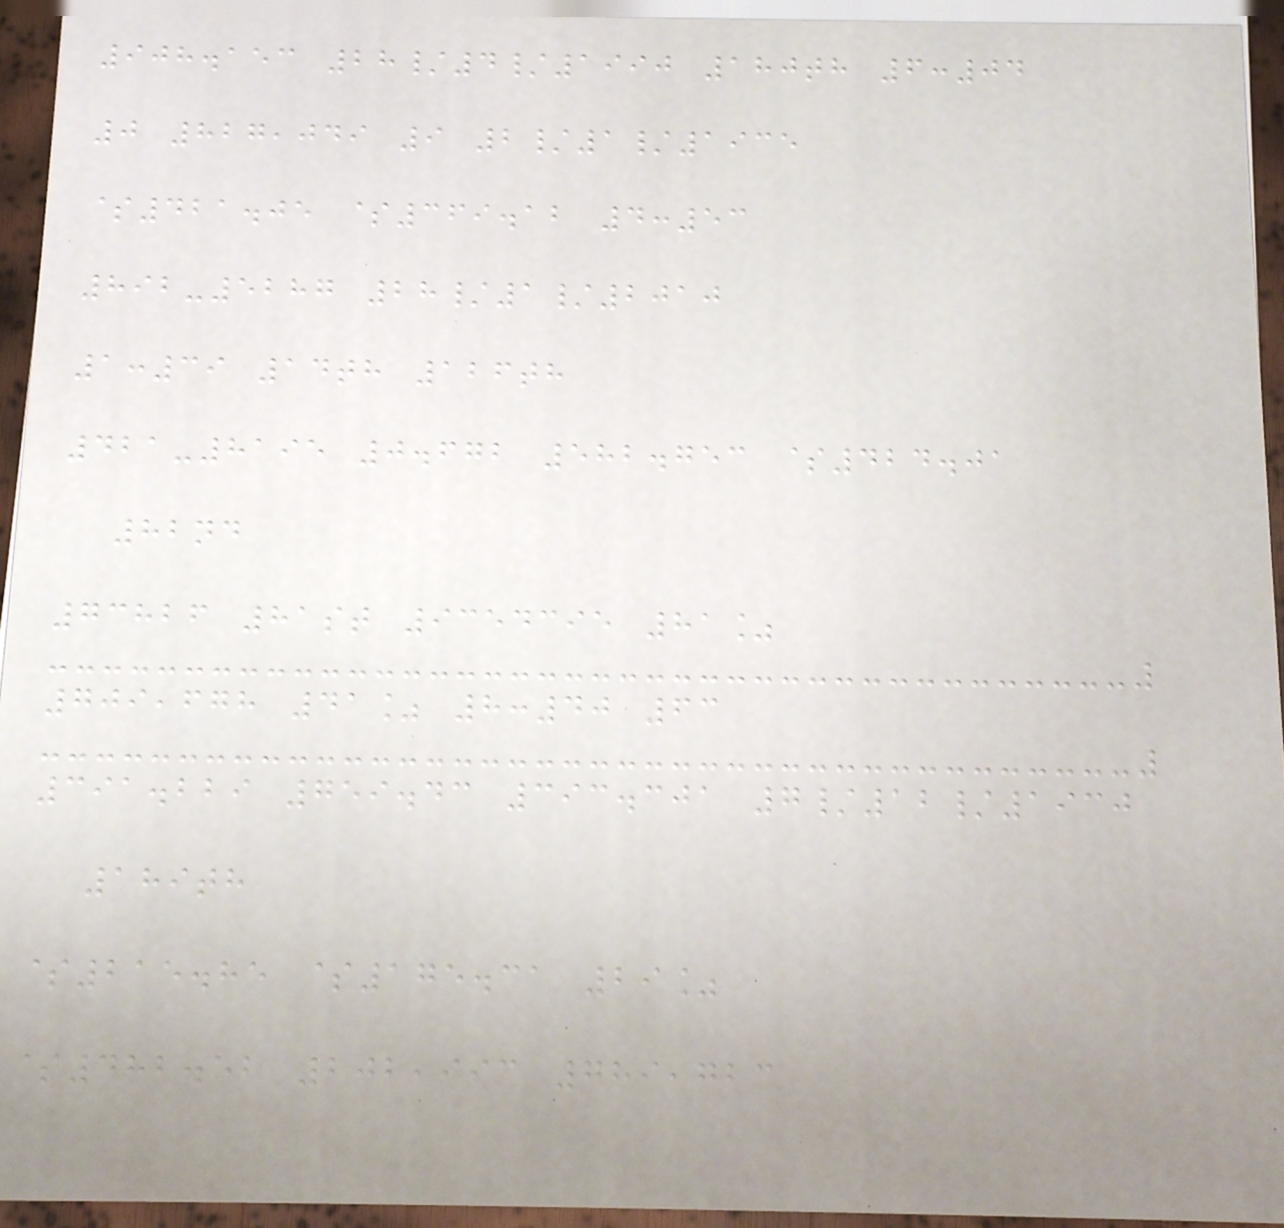908.153 28/4/1990 180th 6:04
0 827,049 9 2/1/1935
$421.05 $369.12 4:53
892-5287 28/1/2010
1:39 14th 126th
421-8195 0.672 582.753 $424.01
82nd
73826 81st 9354395 81%
709,678 41% 8:40 63
391.229 759.43 393.301 7/12/1930
189th
$215.85 $175.31 29%
$482.52 202,993 789,723
